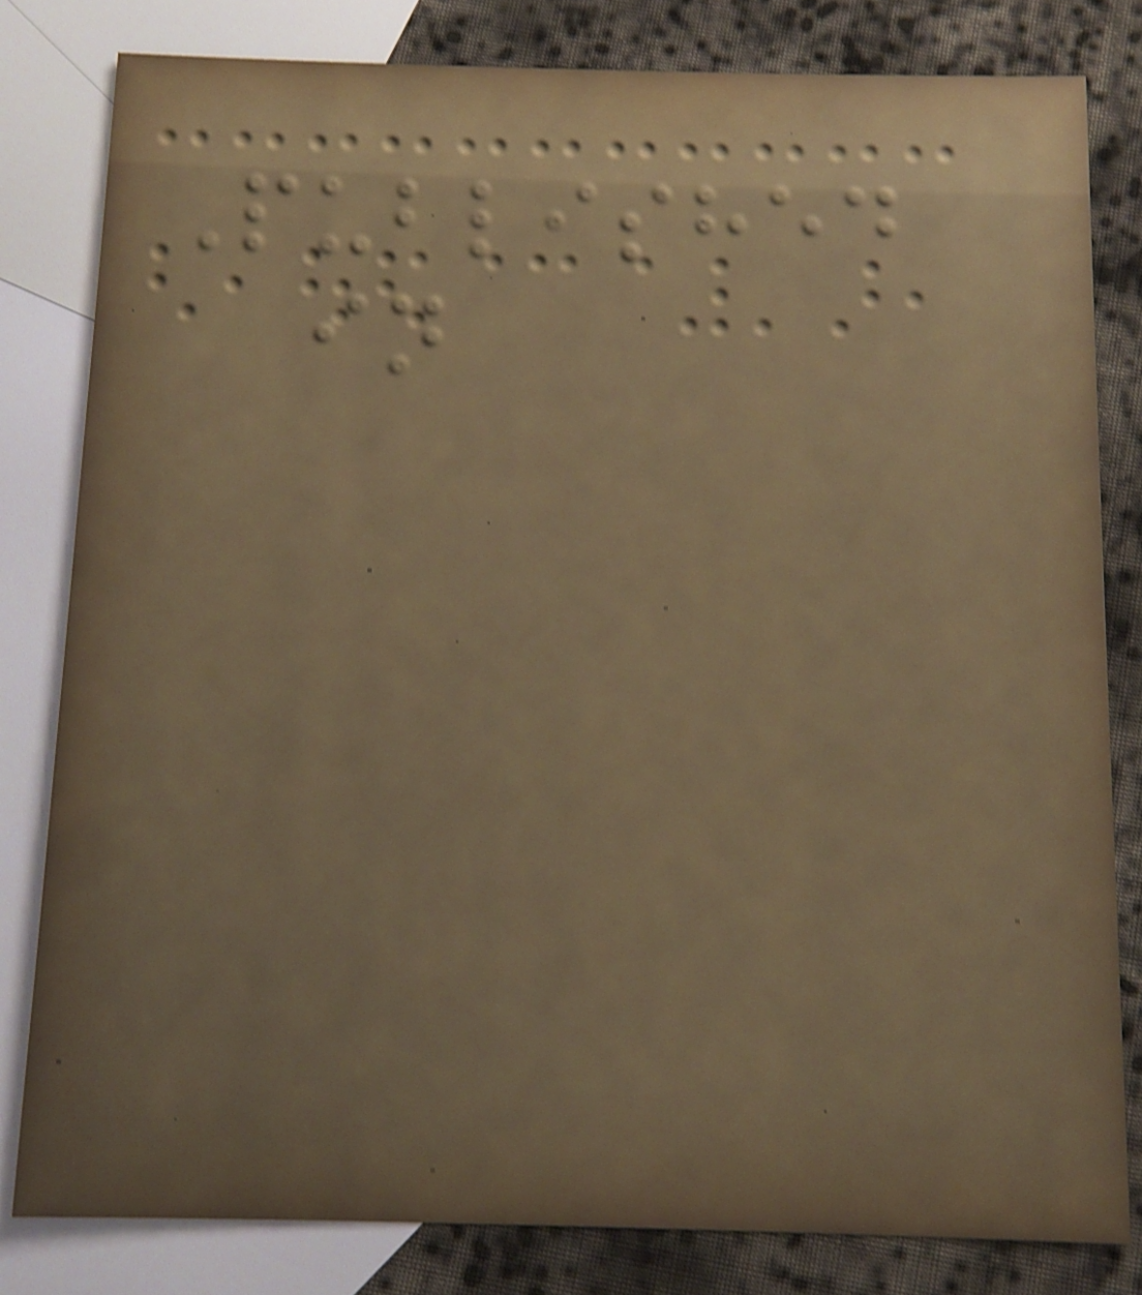Published
in
